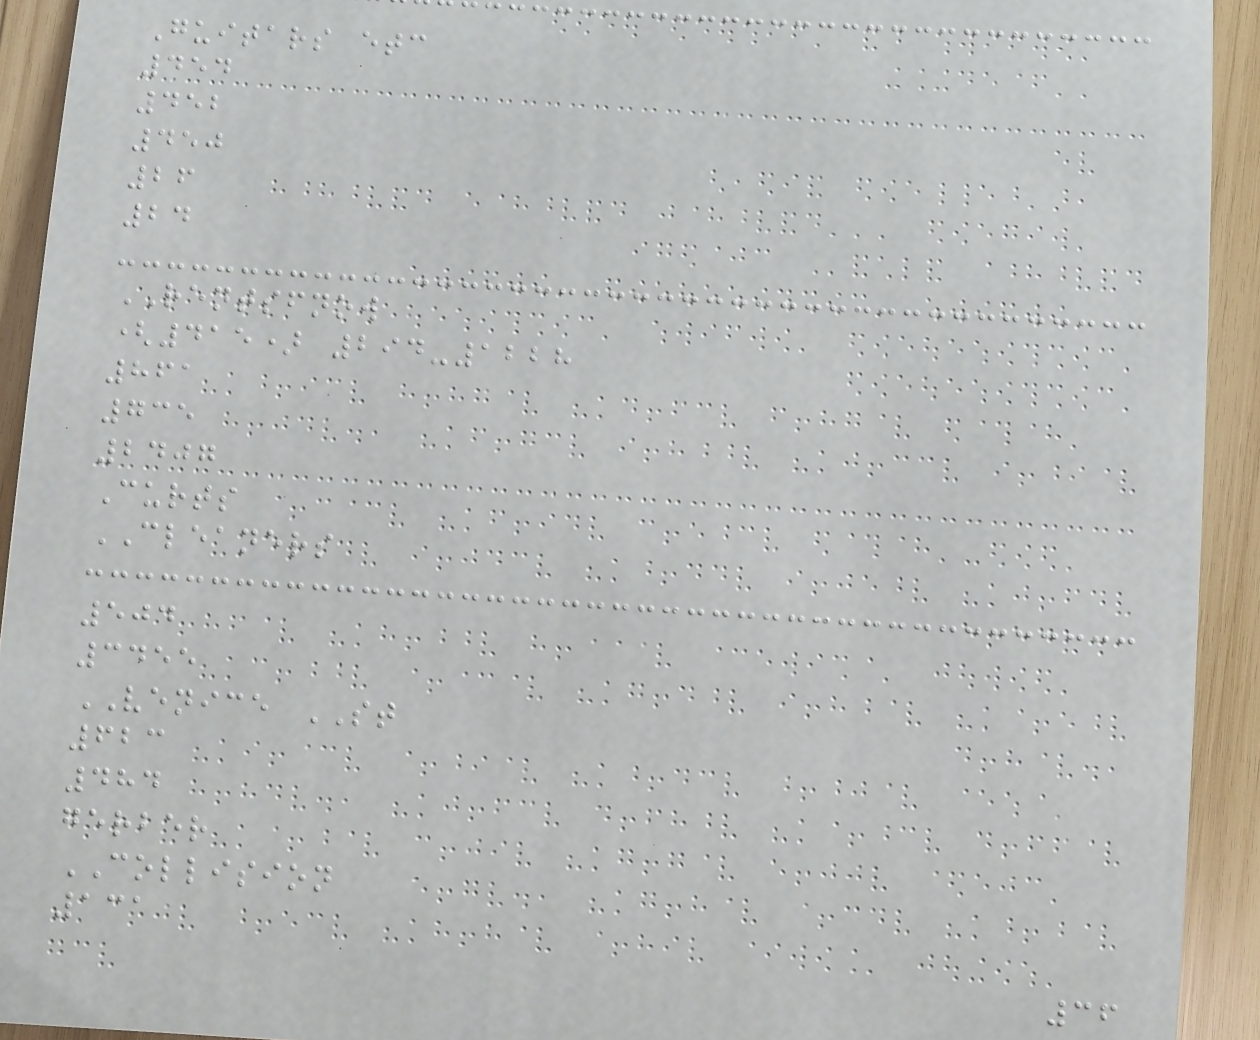Guitars etc
454
452
450
26
24
RENTSFNOW
(415) 294-1228
861
735
2407
Curts
CLEANERS
504
3455
VENICE ST
623
484
gerber
COLLISION
131
36
